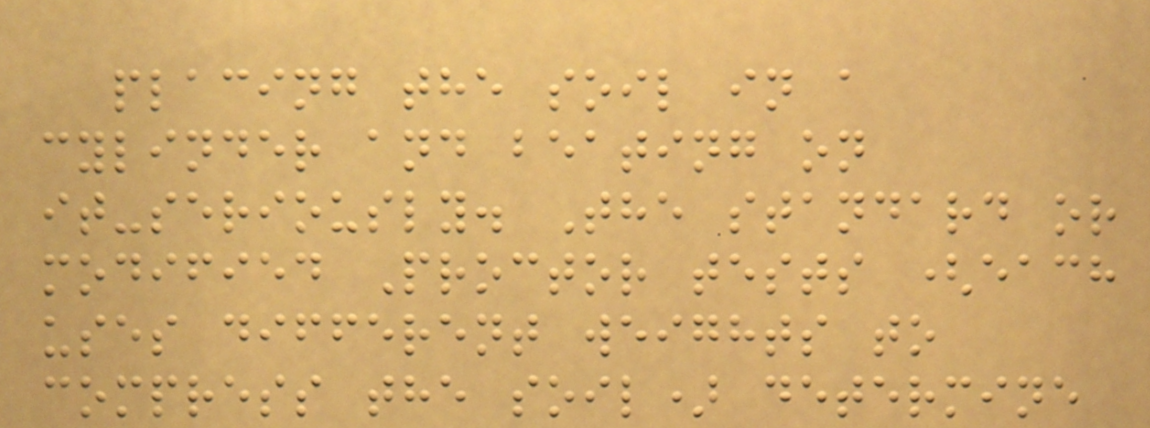placing the soil in a
cylinder and beating on
it-seriously. The standard or
modified Proctor tests (each
uses different weights to
compress the soil) determine
